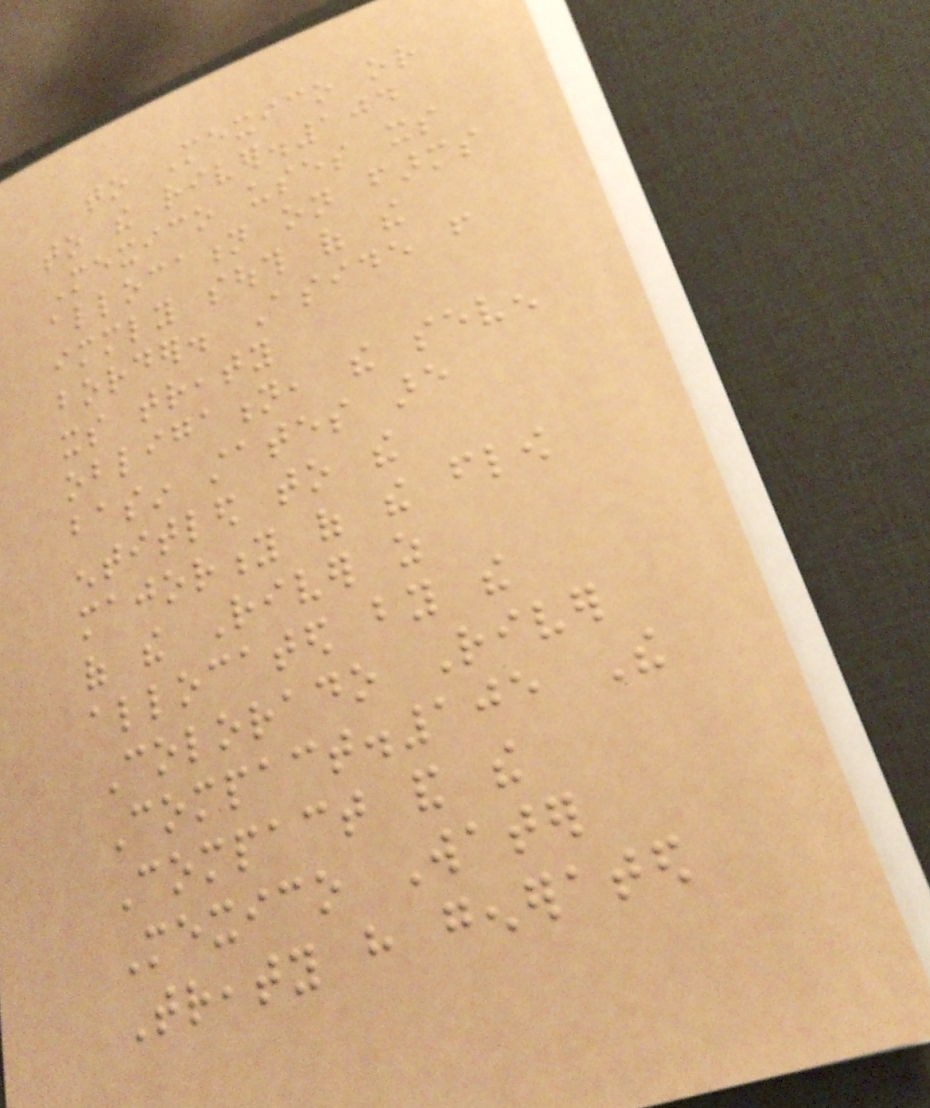to Mexico or
to the river.104
Mexico uses its
allocation on farms
immediately south of the
border. Aside from
its treaty
obligation, the seven
basin states are
entitled to the
majority of the flow
of the River as
allocated by the
Colorado River
Compact.105 The
Compact and the
Mexico Water
Treaty have generated
